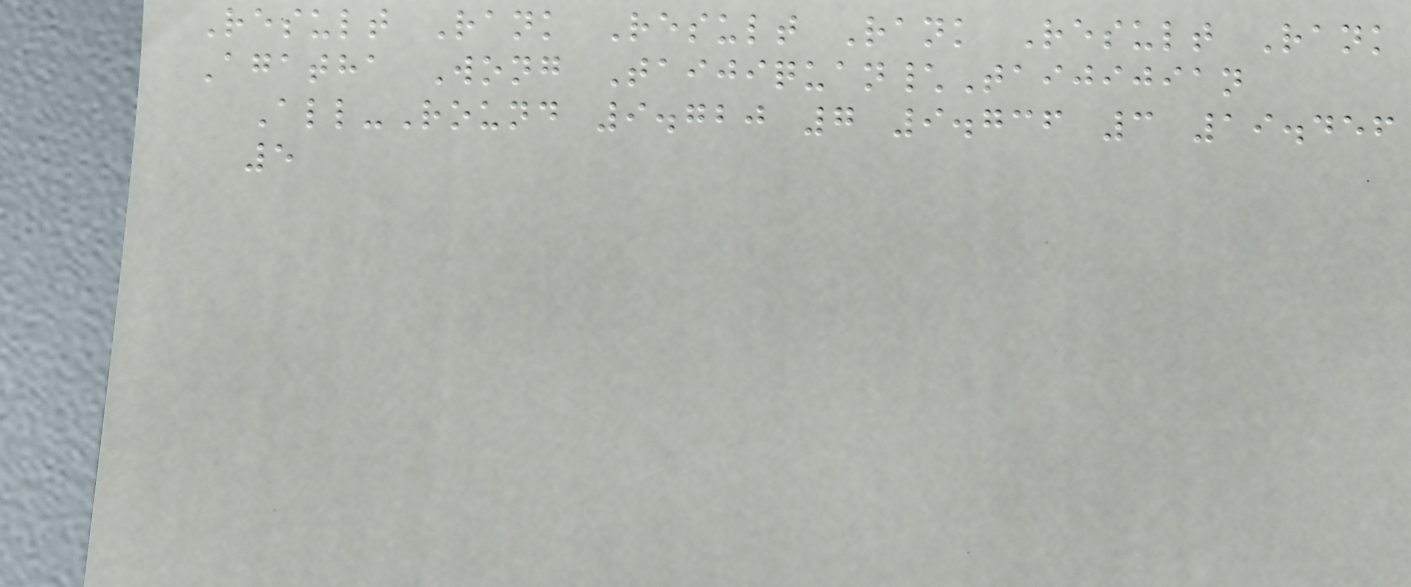Result Rank Result Rank Result Rank
Agatha Wong Taijiquan\Taijijian
All-Round 9.720 7 9.736 3 19.456
5
